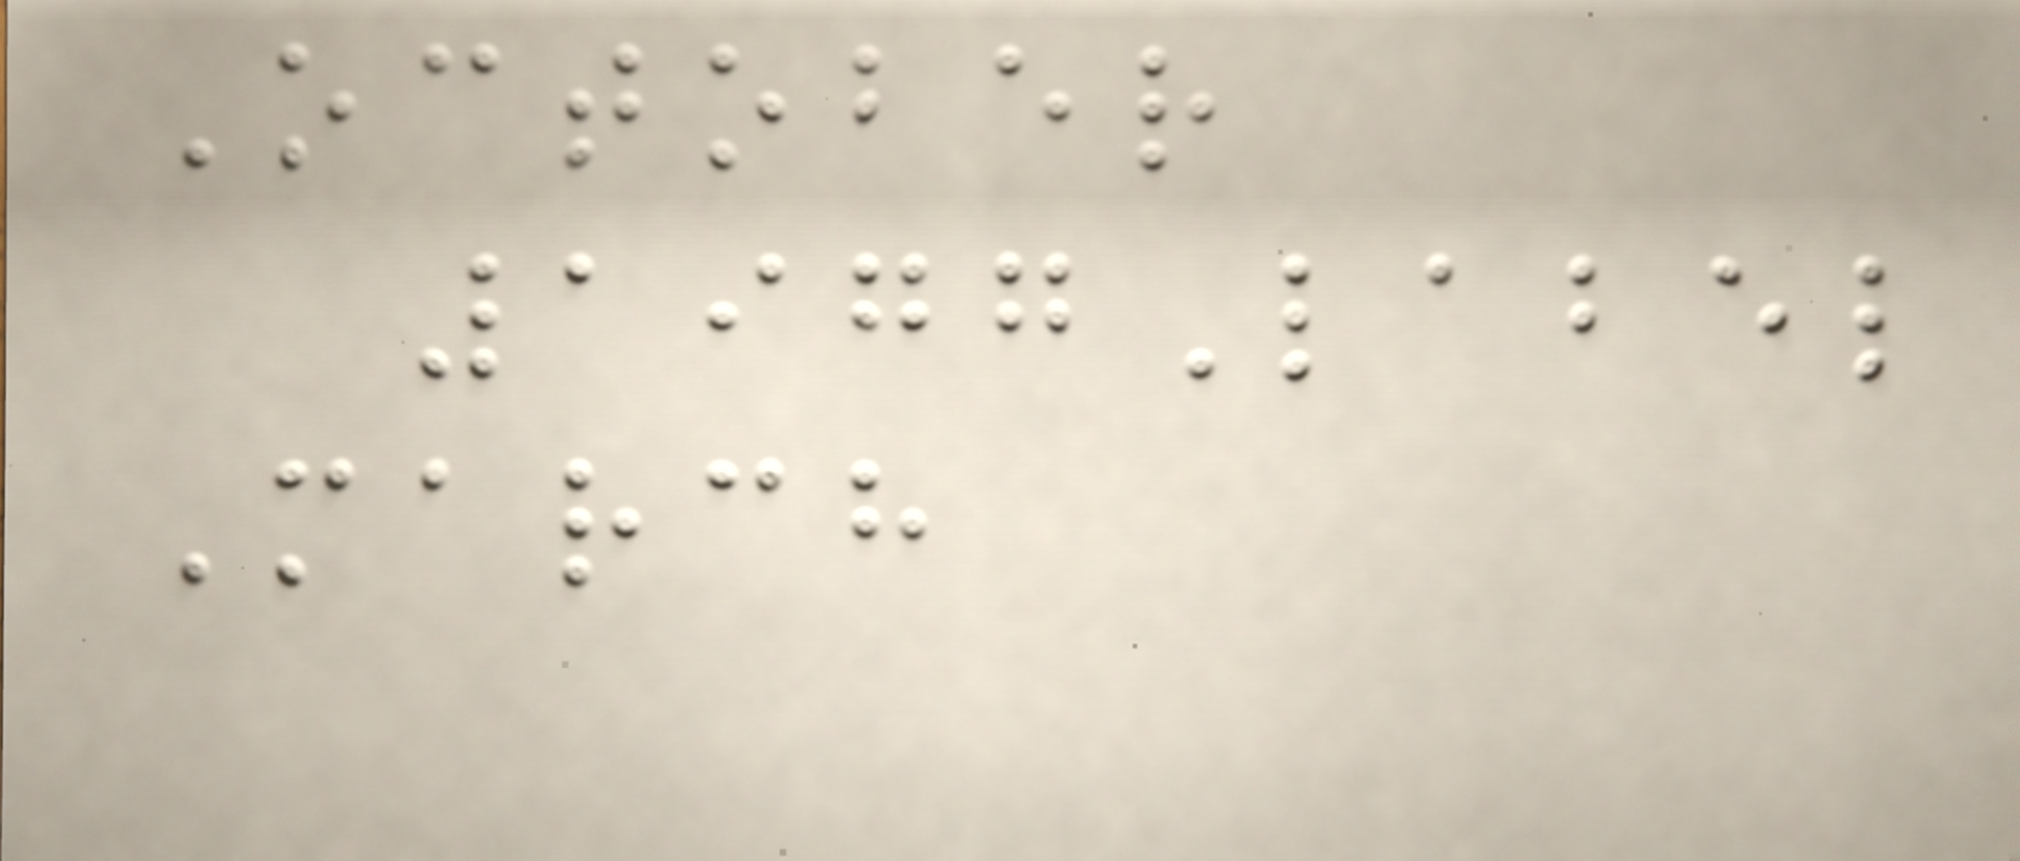October
1977Label
March
